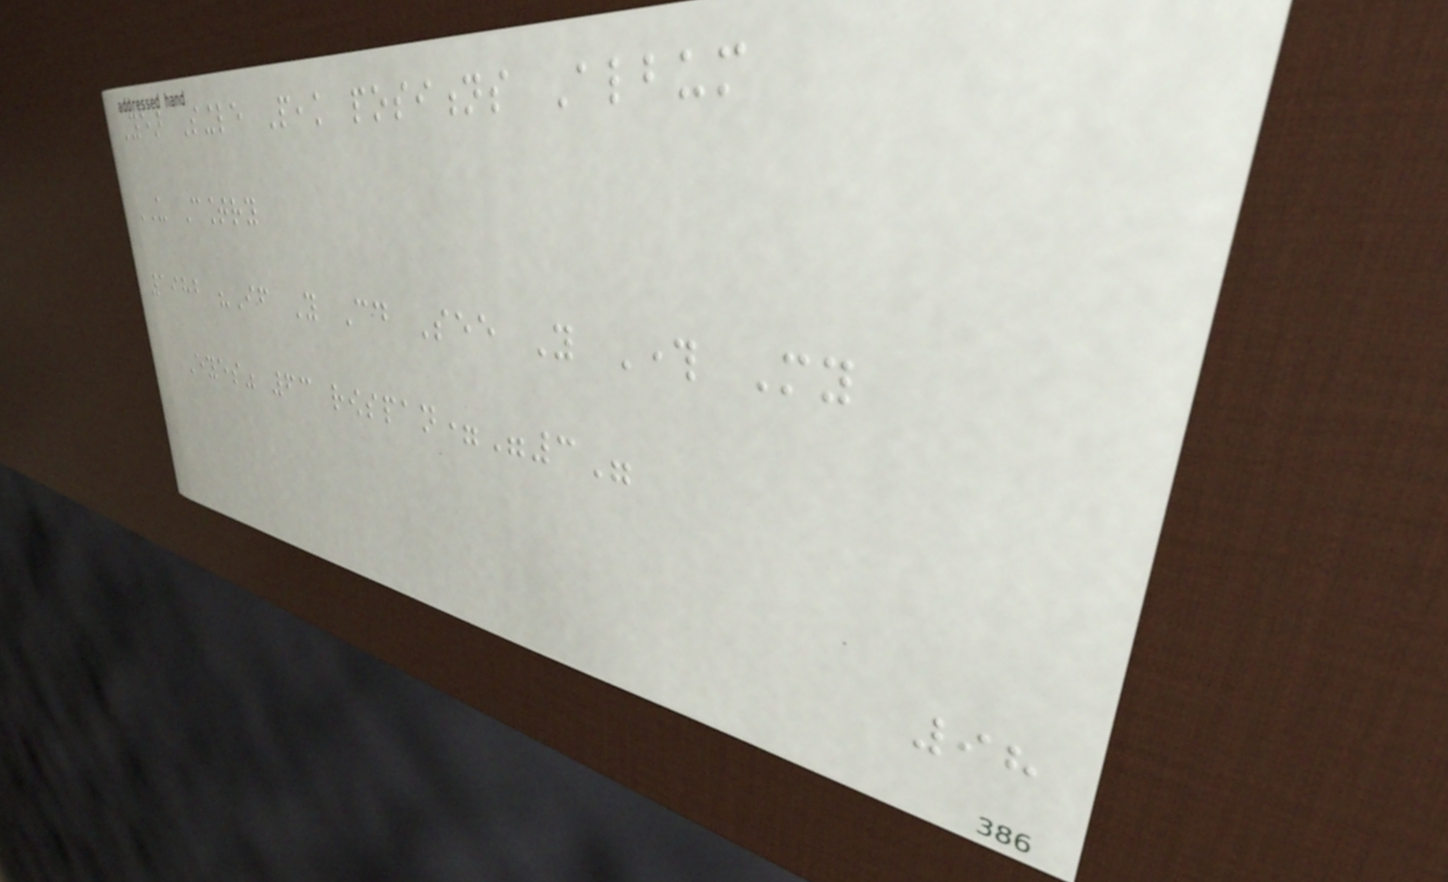Year Single Peak positions Album
US Country
1982 "If You Could See You Through My
Eyes" 63 rowspan="3"
98
